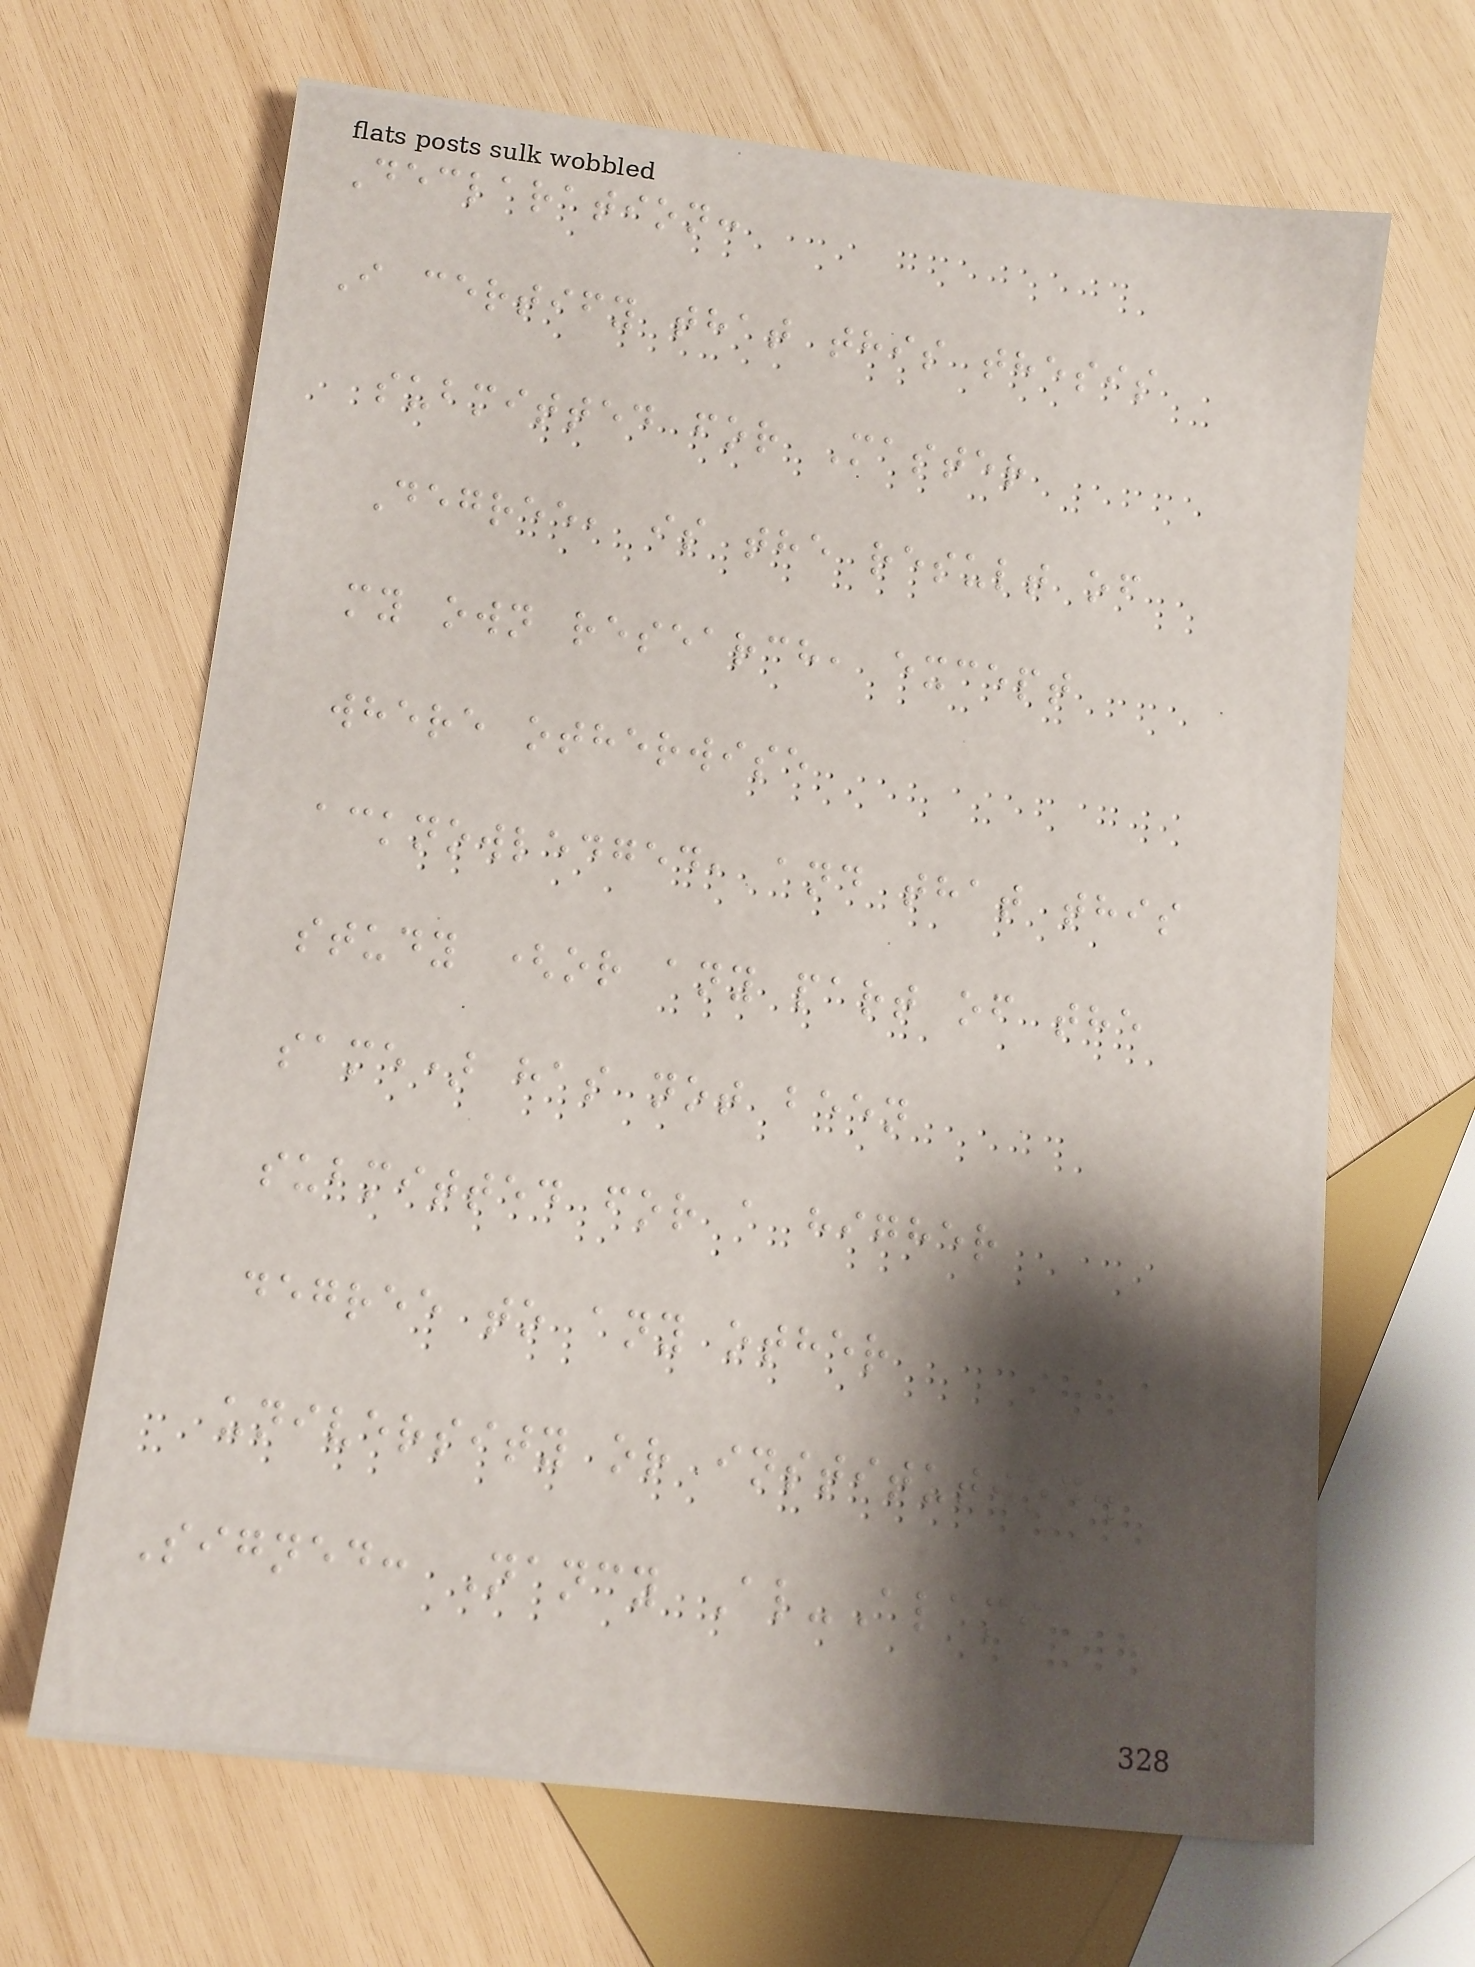Declaration:
I certify that this thesis
submitted for Master
Degree, is the result of
my own research, except
where otherwise
acknowledged, and that this
study (or any part of the
same) has not been
submitted for a higher
degree to any other
university or institution.
Signed: Nancy Al-Alami
